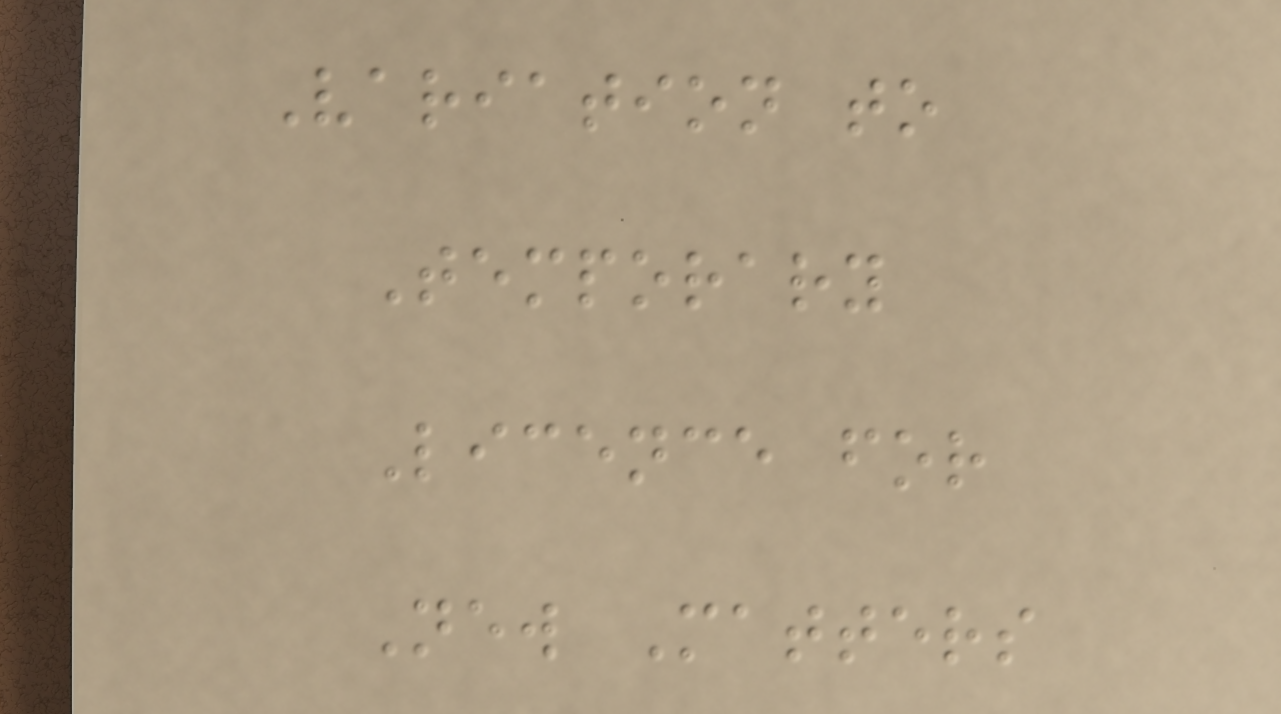Variation to
Temporary
Licence for
New Matters
